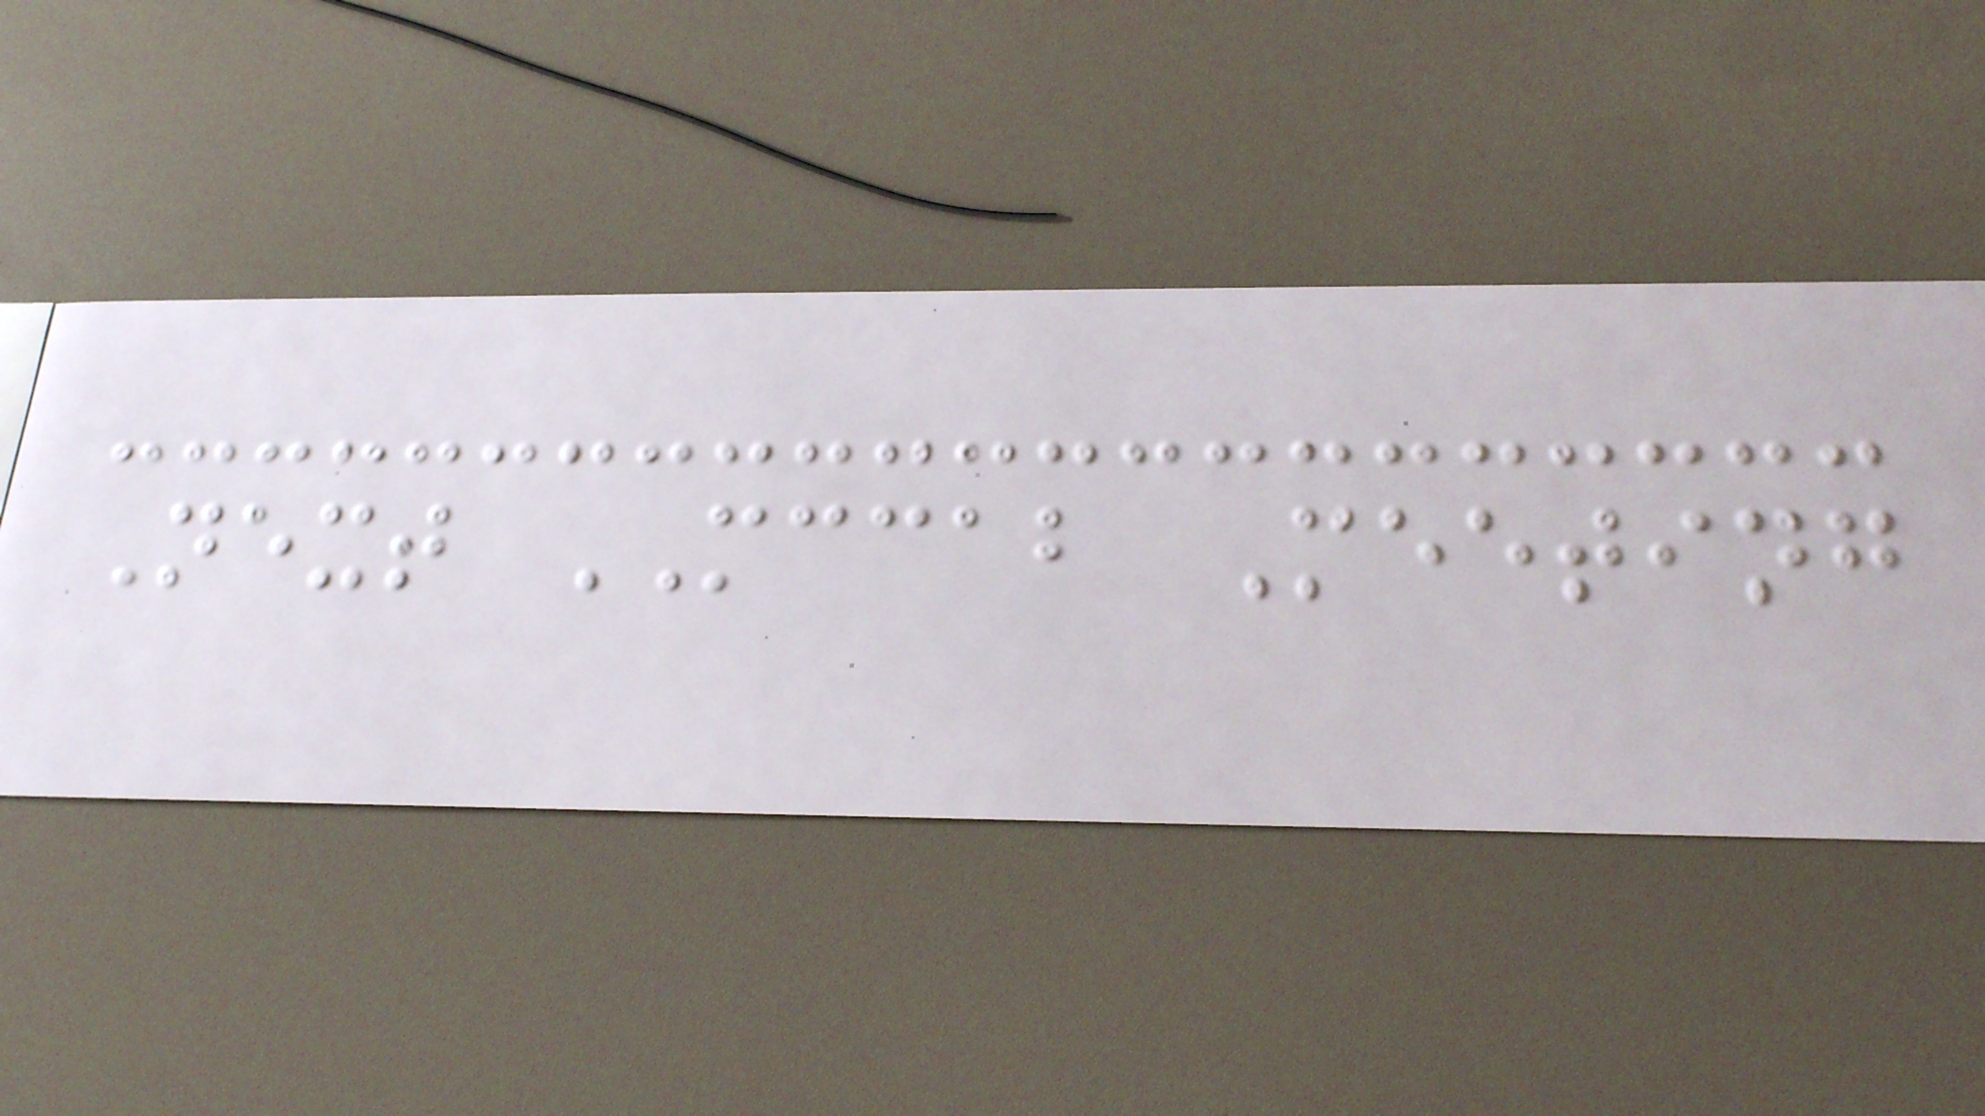Next MCCAB Meeting
